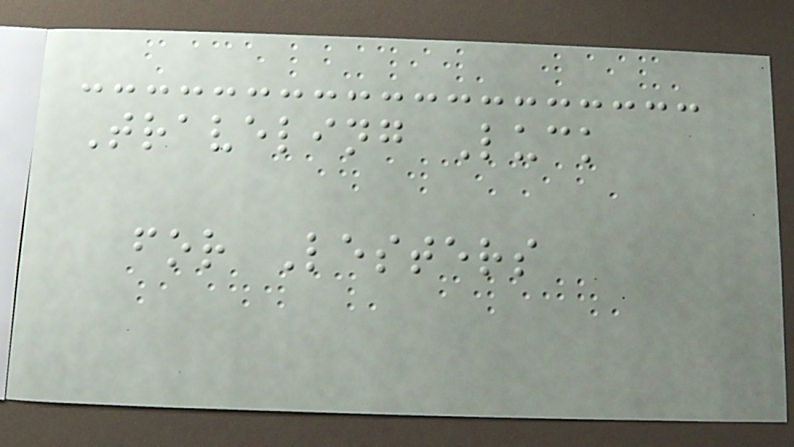Traveling Luck
for Lesters
